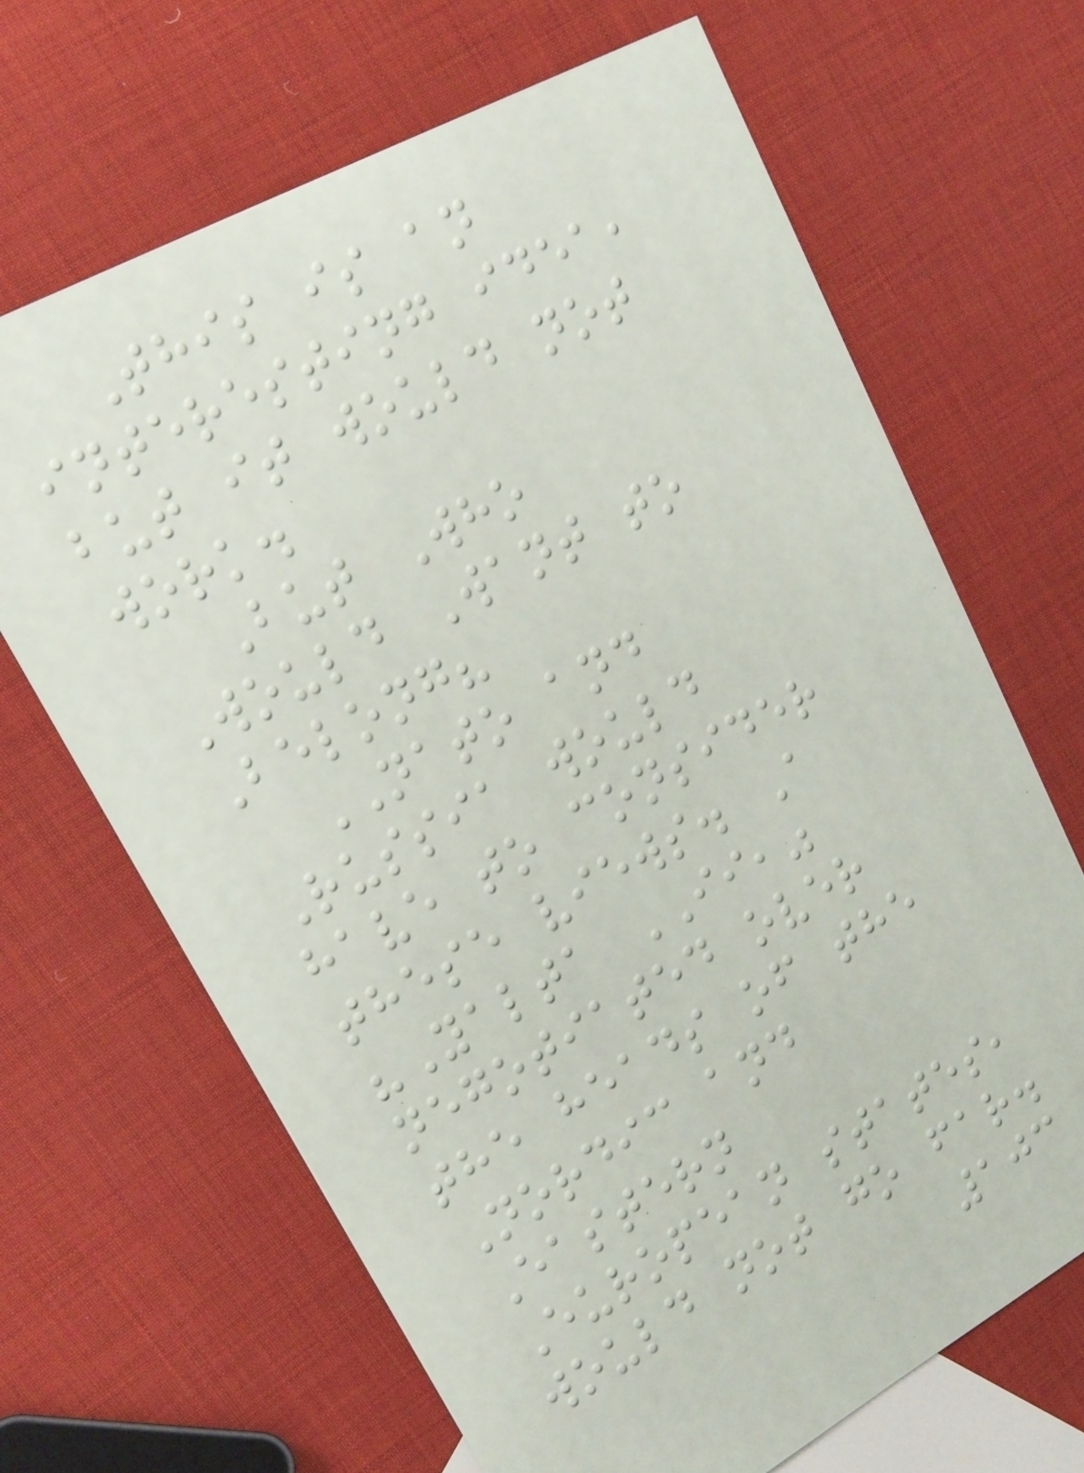This is an
interesting idea,
but it would not
work.
But Who
Would Want to
Belong?
NATO and
Russia would
have to consider
these views. A
"Yalta II,"
negotiated over
the heads of the
Nordic and
Eastern
European states,
would not go far.
103
